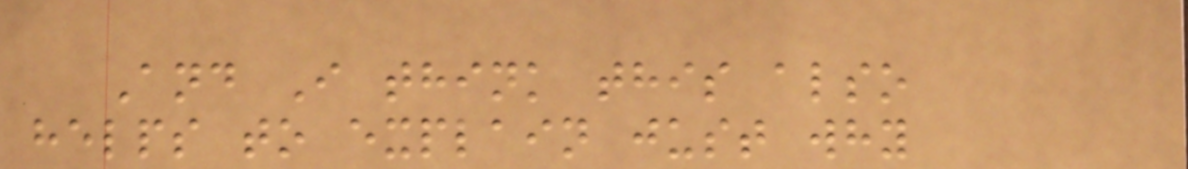And I think this also
helps to explain just why
